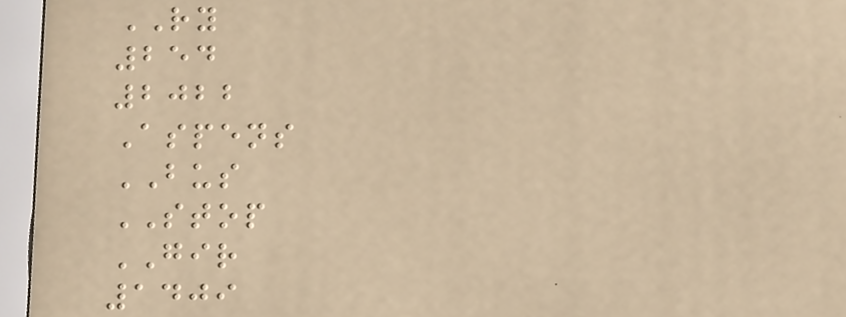RY
254
2022
Aspens
BUS
STOP
GIR
1409
